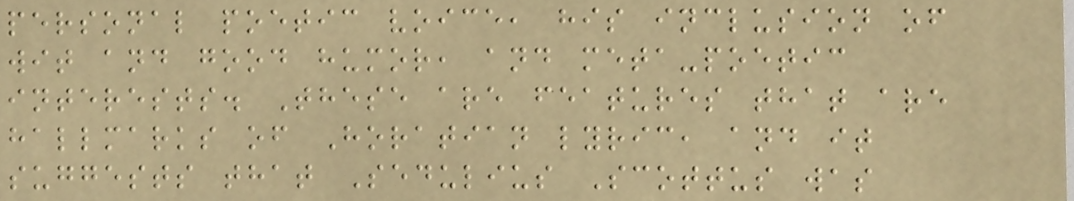personal poetic voice, his inclusion of
wit and good humor, and meta-poetic
interests. These are features that are
hallmarks of Horatian lyric, and it
suggests that Sedulius Scottus was
